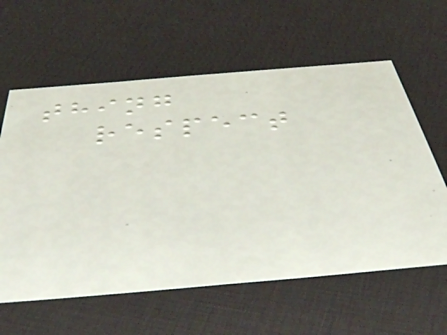thing
respect
